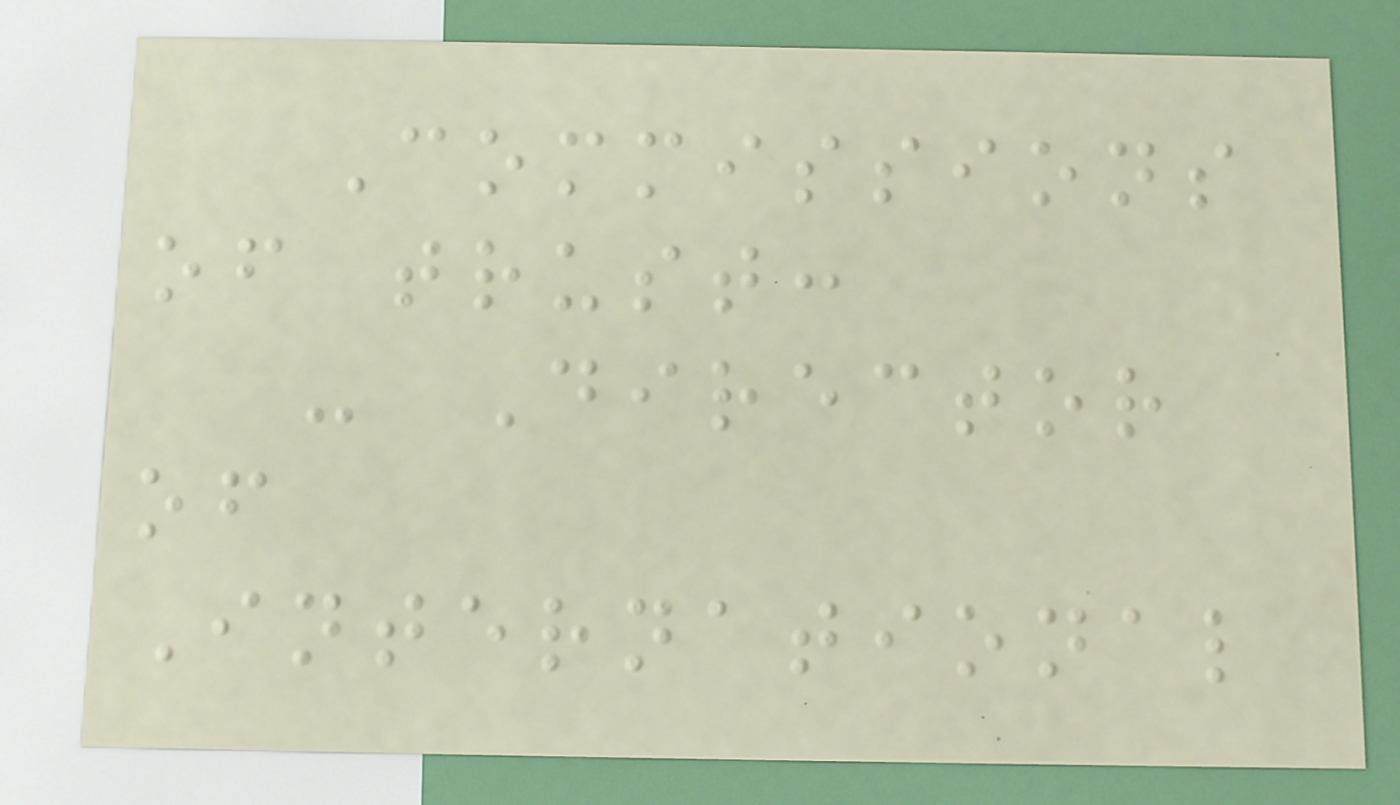Commissions
of trust:
- Director
of
International
